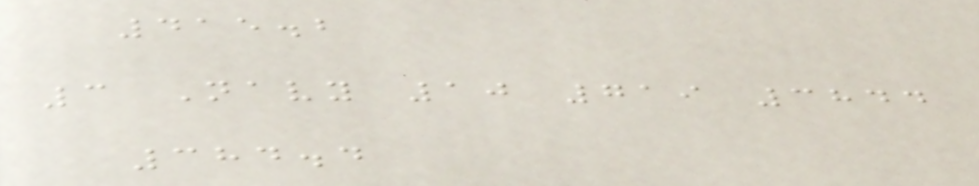415.2
3 Navy 10 719 3844
384.4
